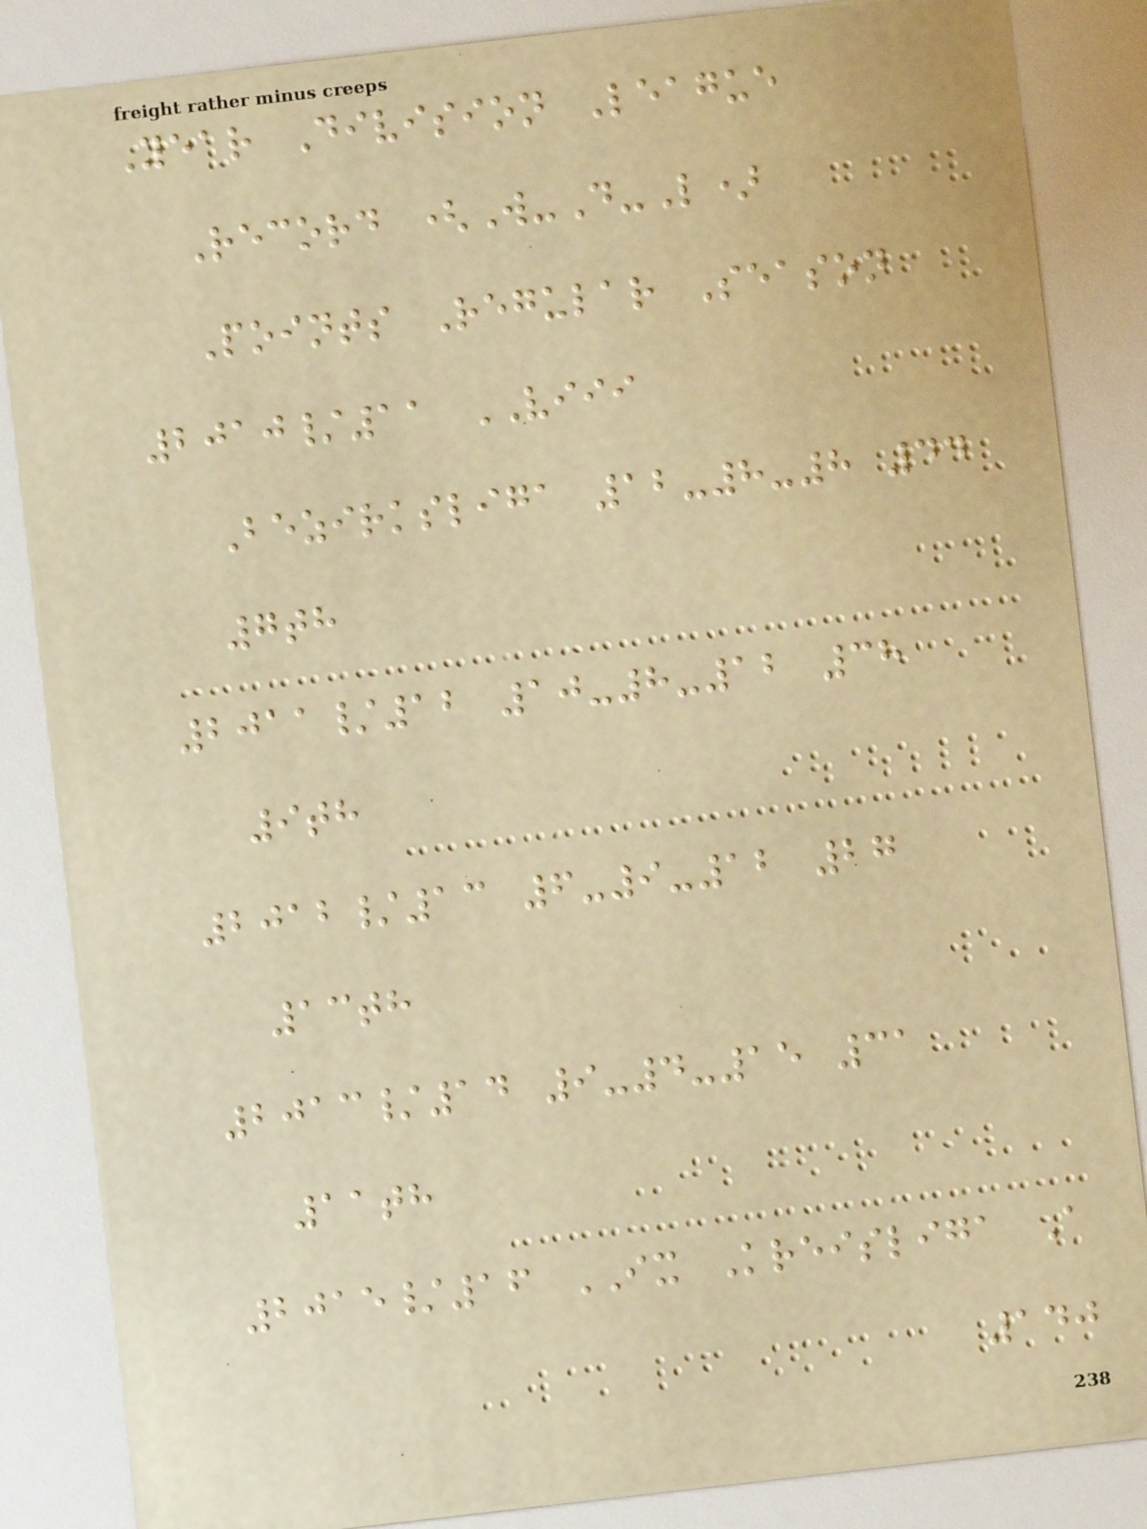Year Division League
Record (W-D-L)
Points Regular Season
2010/11 VIII
Bezirksliga 12-8-8 44
7th
2011/12 10-8-12 38
9th
2012/13 6-9-12 27
13th
2013/14 9-4-15 31
11th
2015/16 IX Kreisliga A
140
